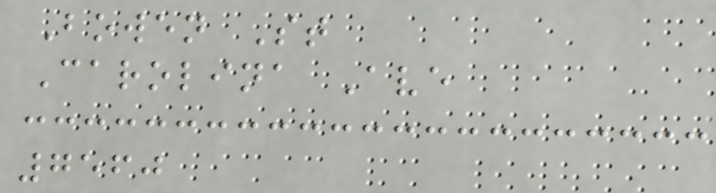Bowen St
Carolina Ave
7560
